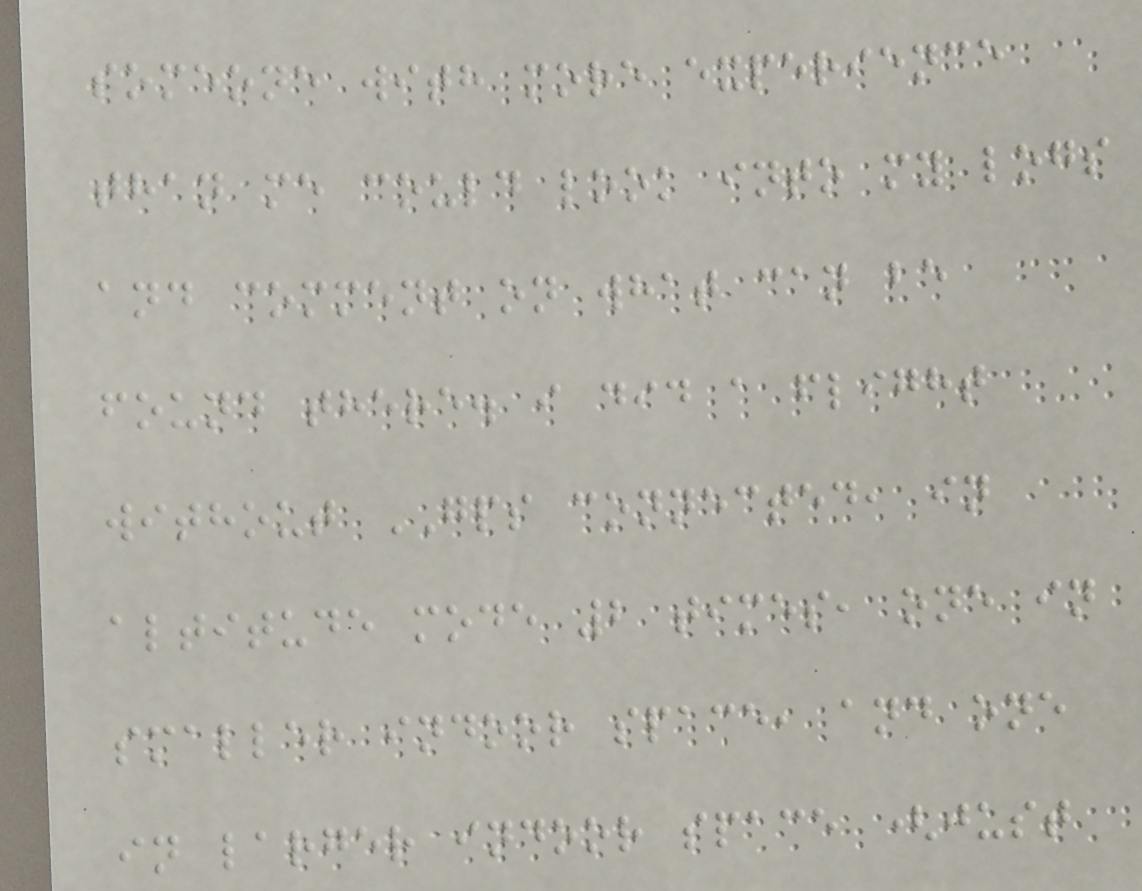someone with more experience
than me could look into my logs
and comment on what can be
found there. i did a flight
without GPS connected, in
altitude mode 2 times, one in
smaller indoor space, and one
in larger indoor space (just
